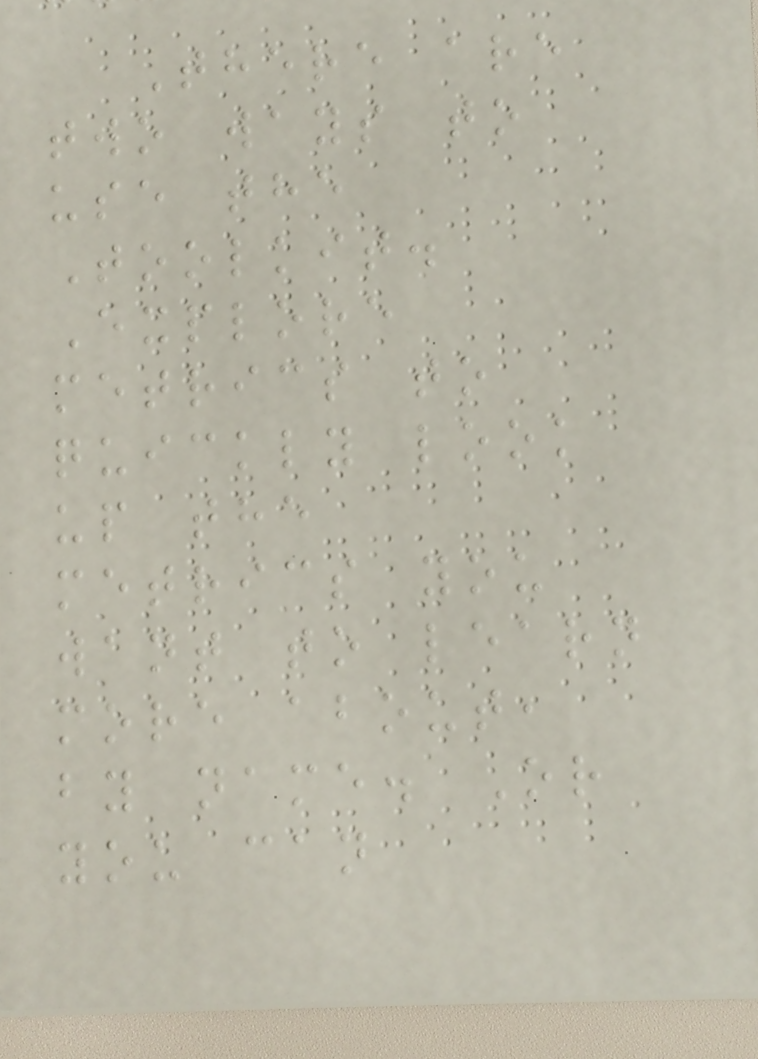There are
two ways to
use the
Toolkit.
Explore
metrics to
quickly look
up the
metrics you
want to learn
more about,
by name. Or
you can
